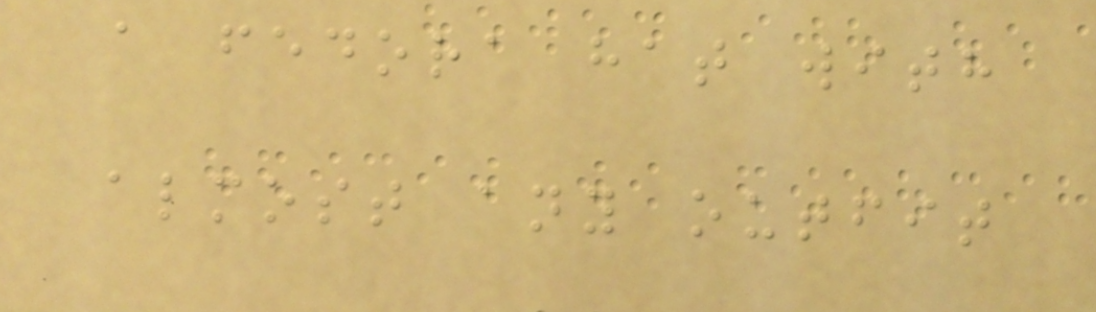a fedora hat with
almost any outfit
